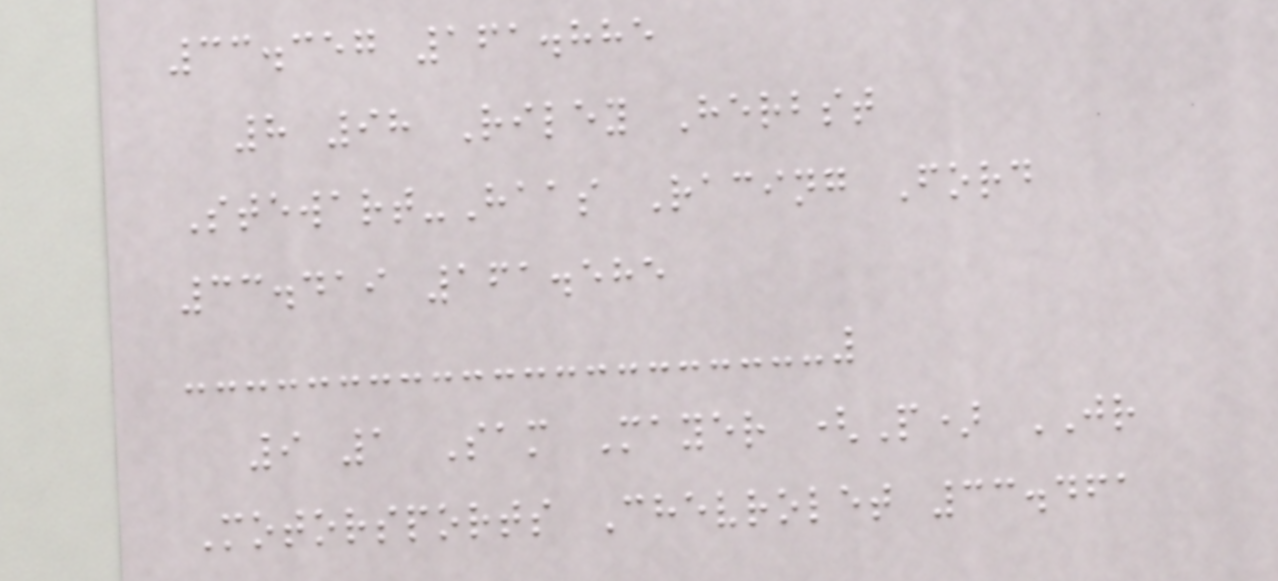33.357 161.885
8 98 Riley Herbst
Stewart-Haas Racing Ford
33.419 161.585
9 1 Sam Mayer (P) JR
Motorsports Chevrolet 33.461
